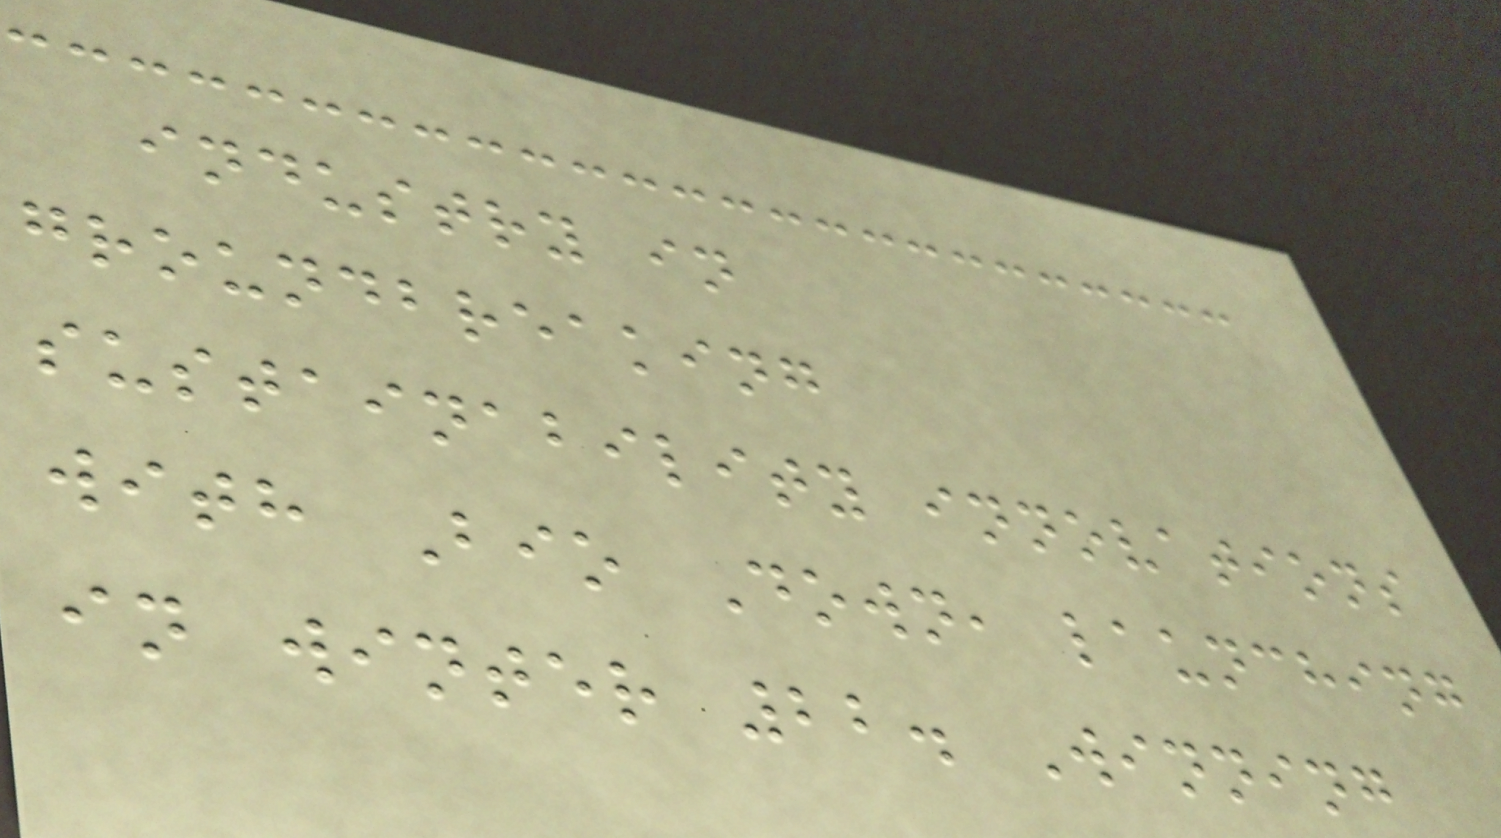industry in
groundbreaking
sustainability innovations
with Bio Down, launching
in winter 22. Winning
